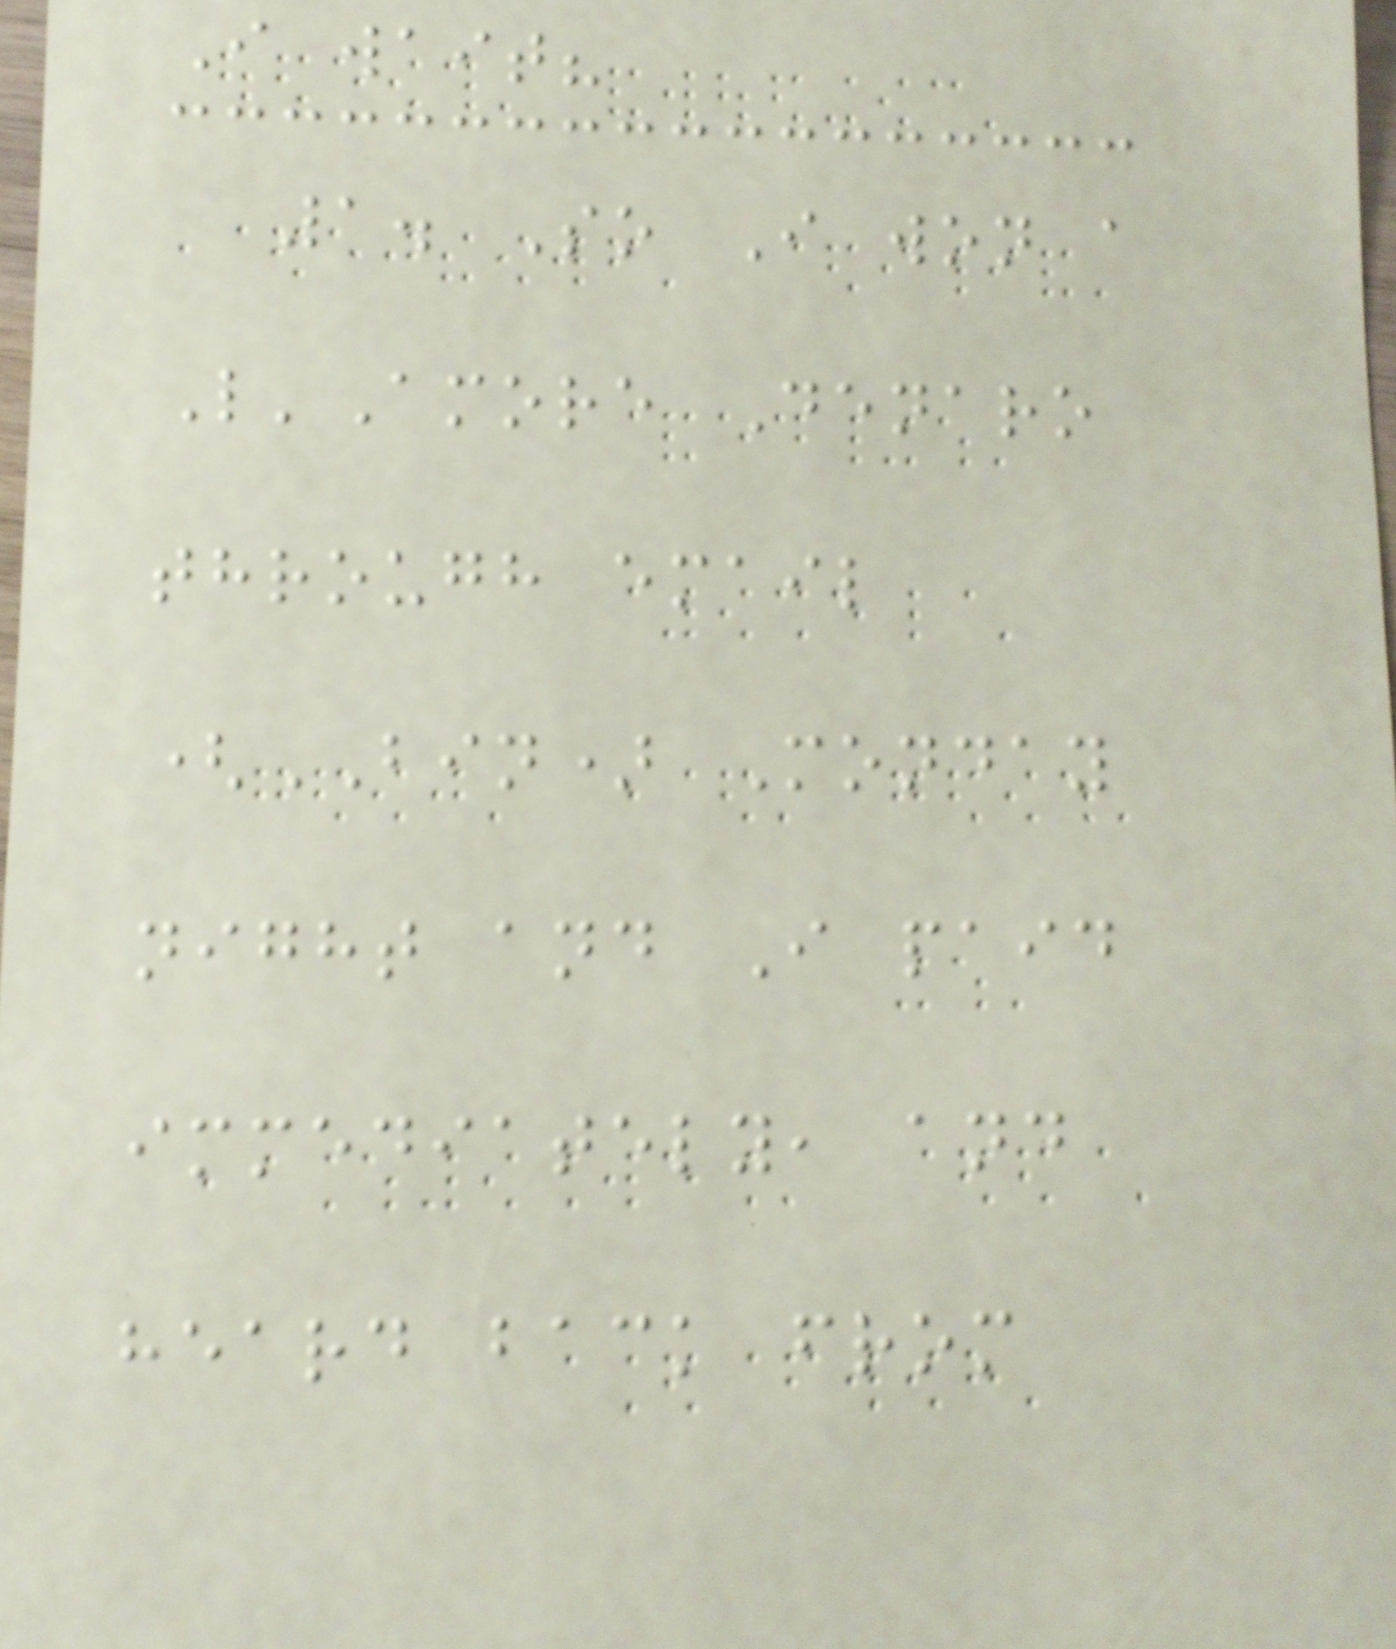I wait?
1. So I won a
L'Amore Denaro
through email
(BIN) Monday
night and I paid
immediately, and
heard back from
